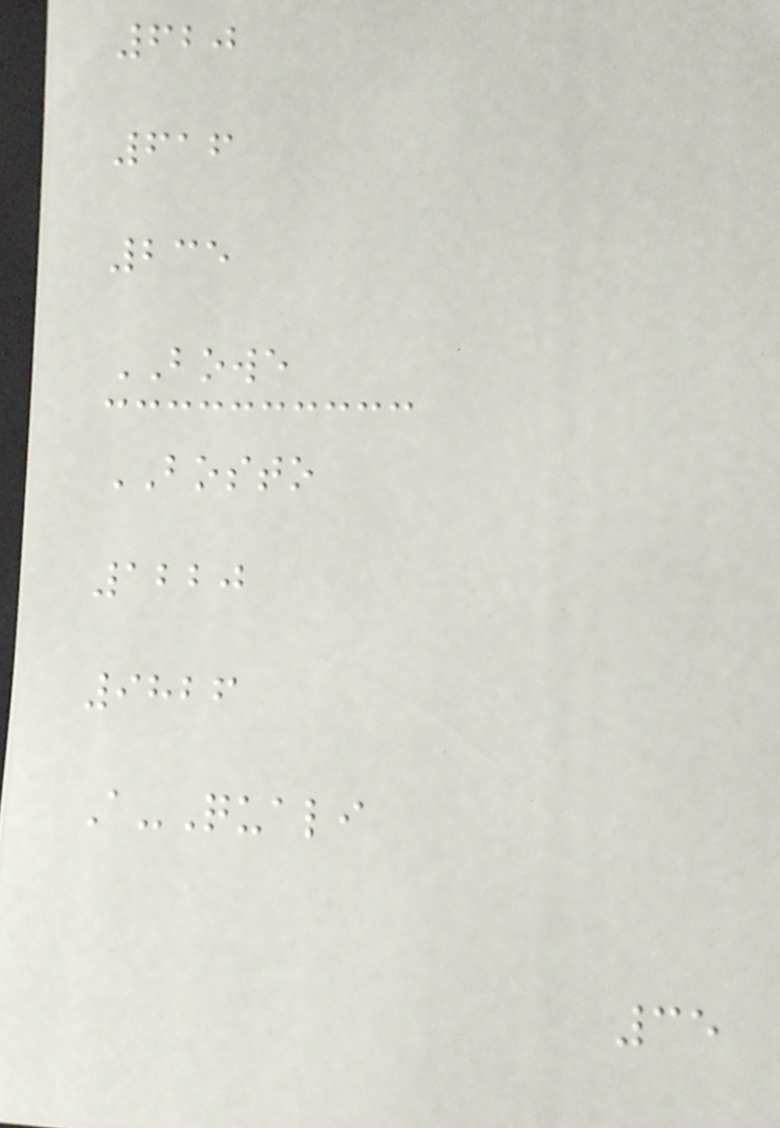620
616
235
BOWE
BOSTO
1220
9826
A-Quali
35
